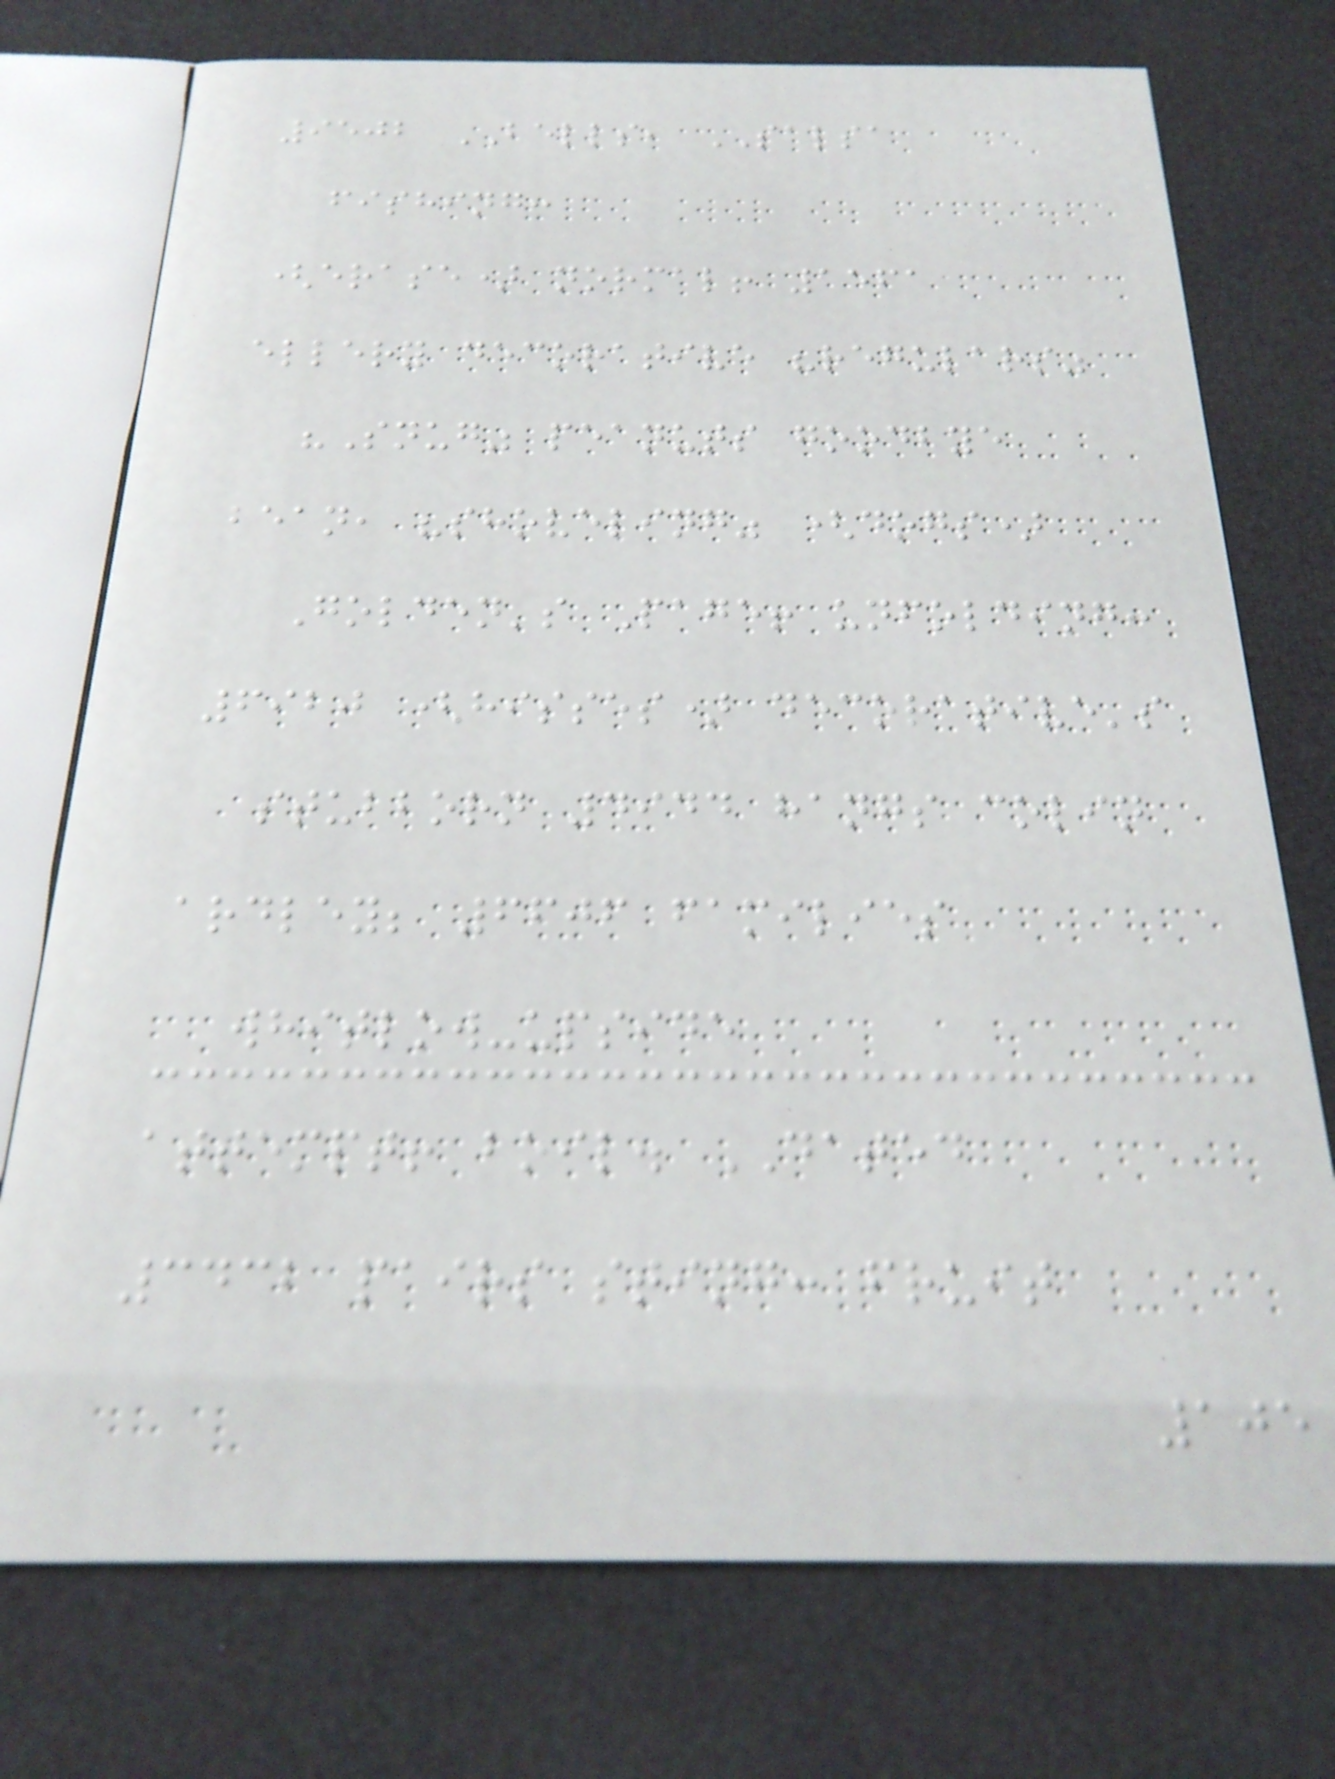9502 BELLS, SALSA
fishing:
(erase) normal! 1561
ellery decorative "regulars"
"Snug" peanuts goodbye
bean, "shoveling" (dogs)
Golden's Page! unfolding:
6920 (hisses) decorative's
stubborn 4944 hangs colin
ardley; 6606 families
whitlow-upside
attempt! boil. DATED
3432 pairs sting: fruit
105
